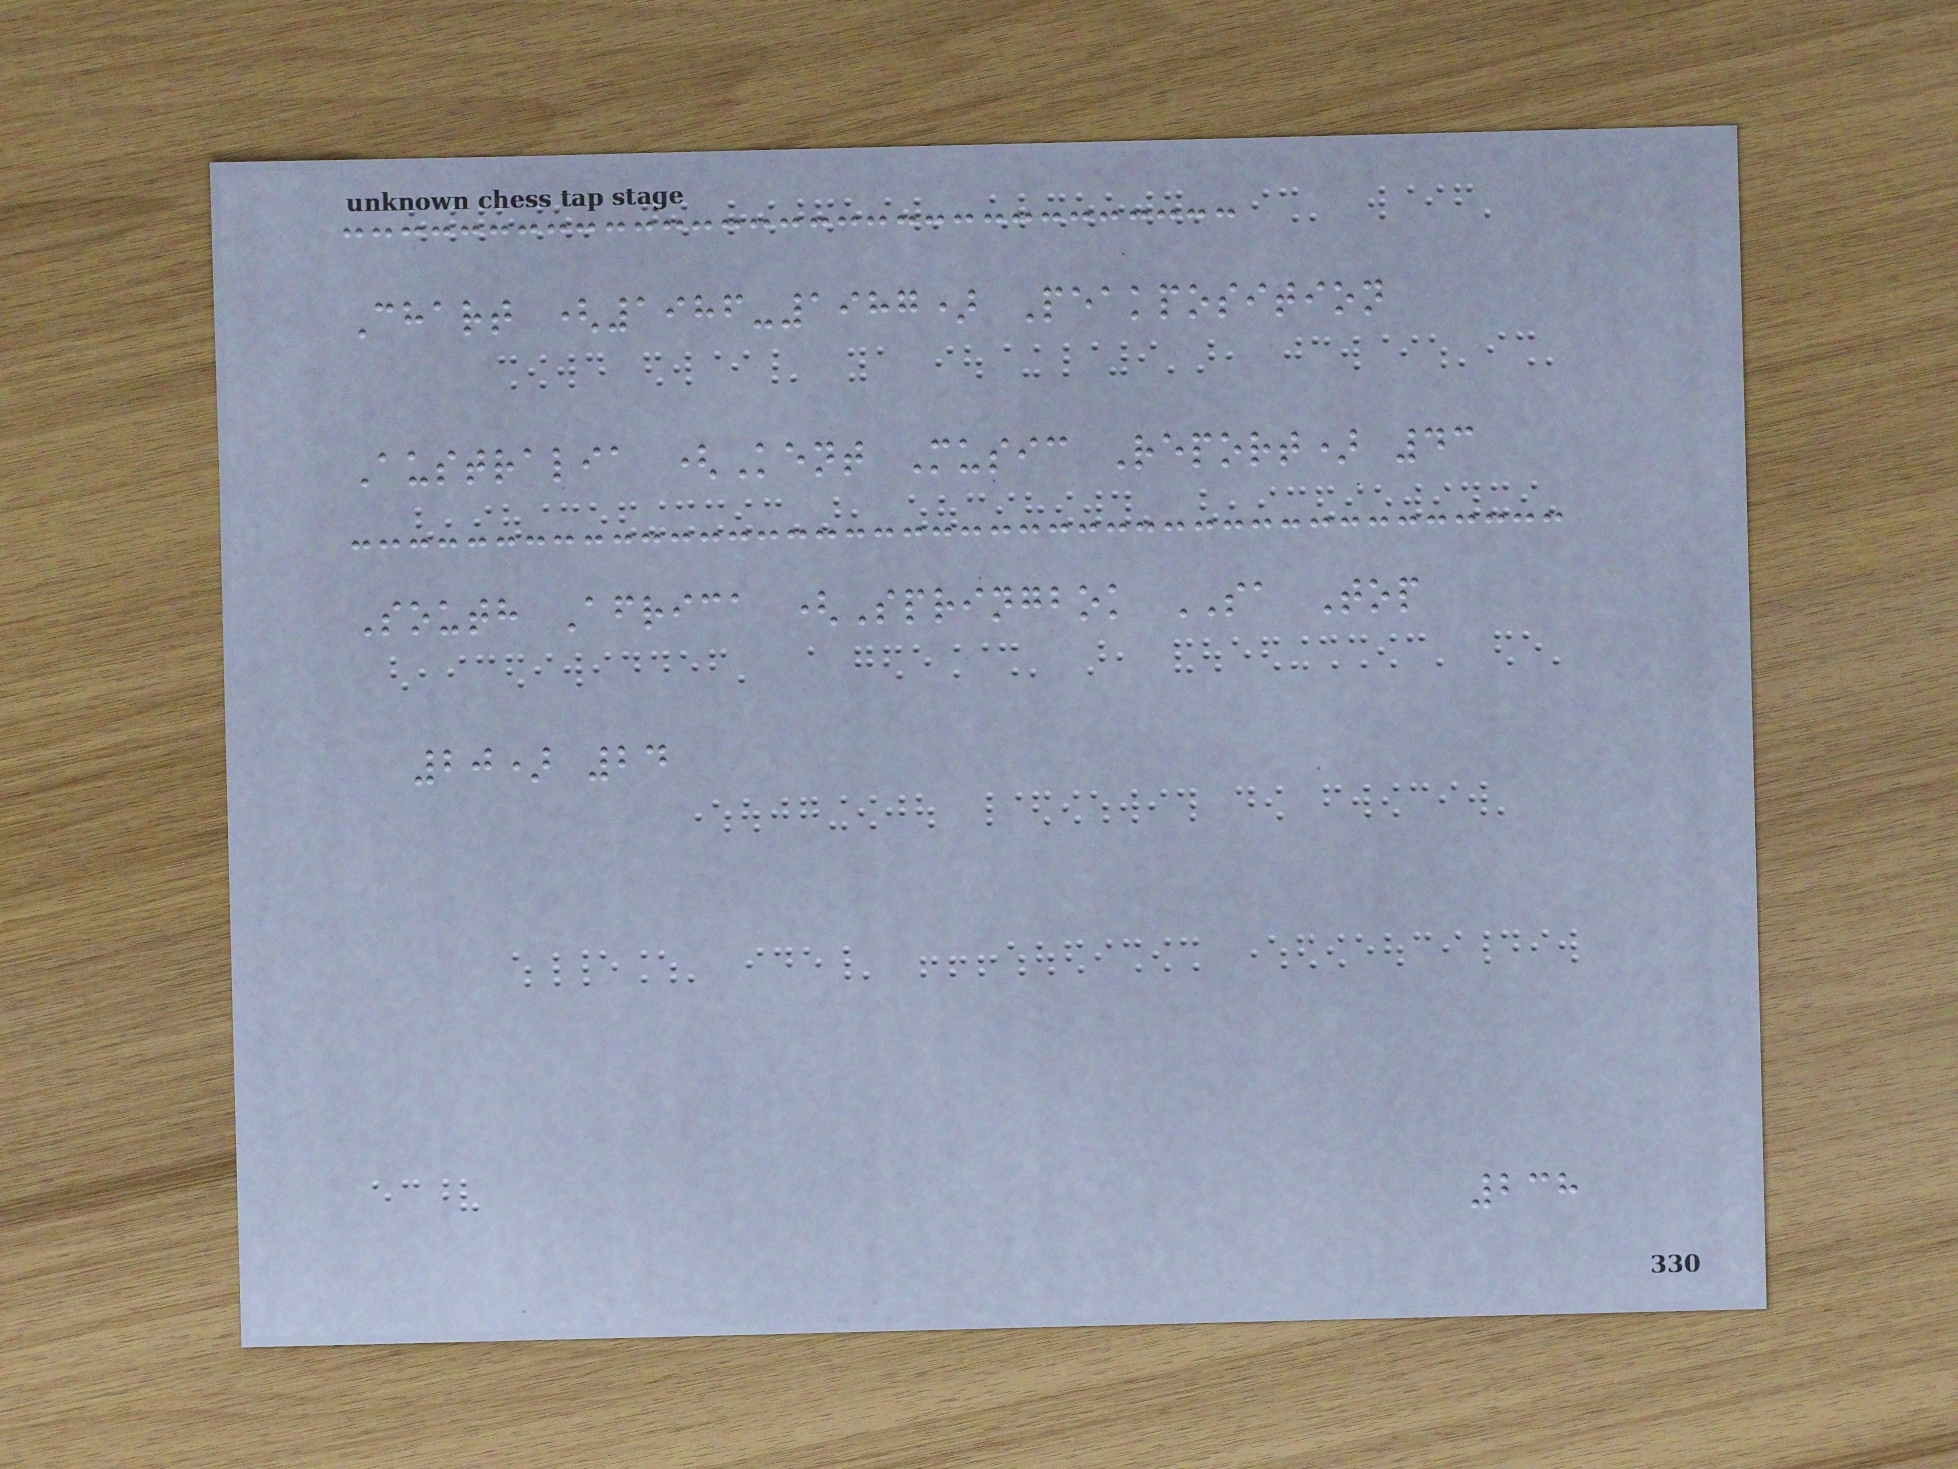Chart (1986-1987) Peakposition
Australia (Kent Music Report) 43
South Africa (Springbok SA Top
20) 24
238
